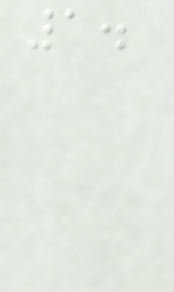1.
